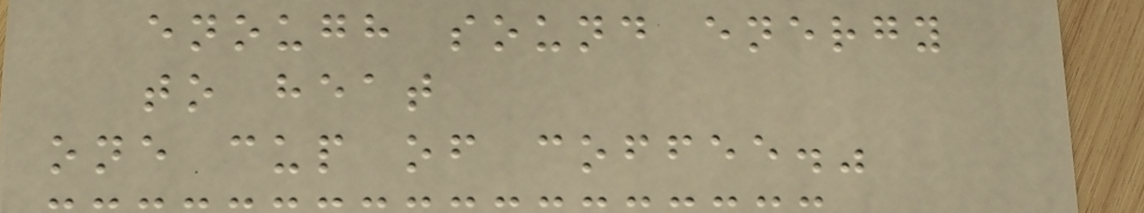enough sound energy
to heat
one cup of coffee."
